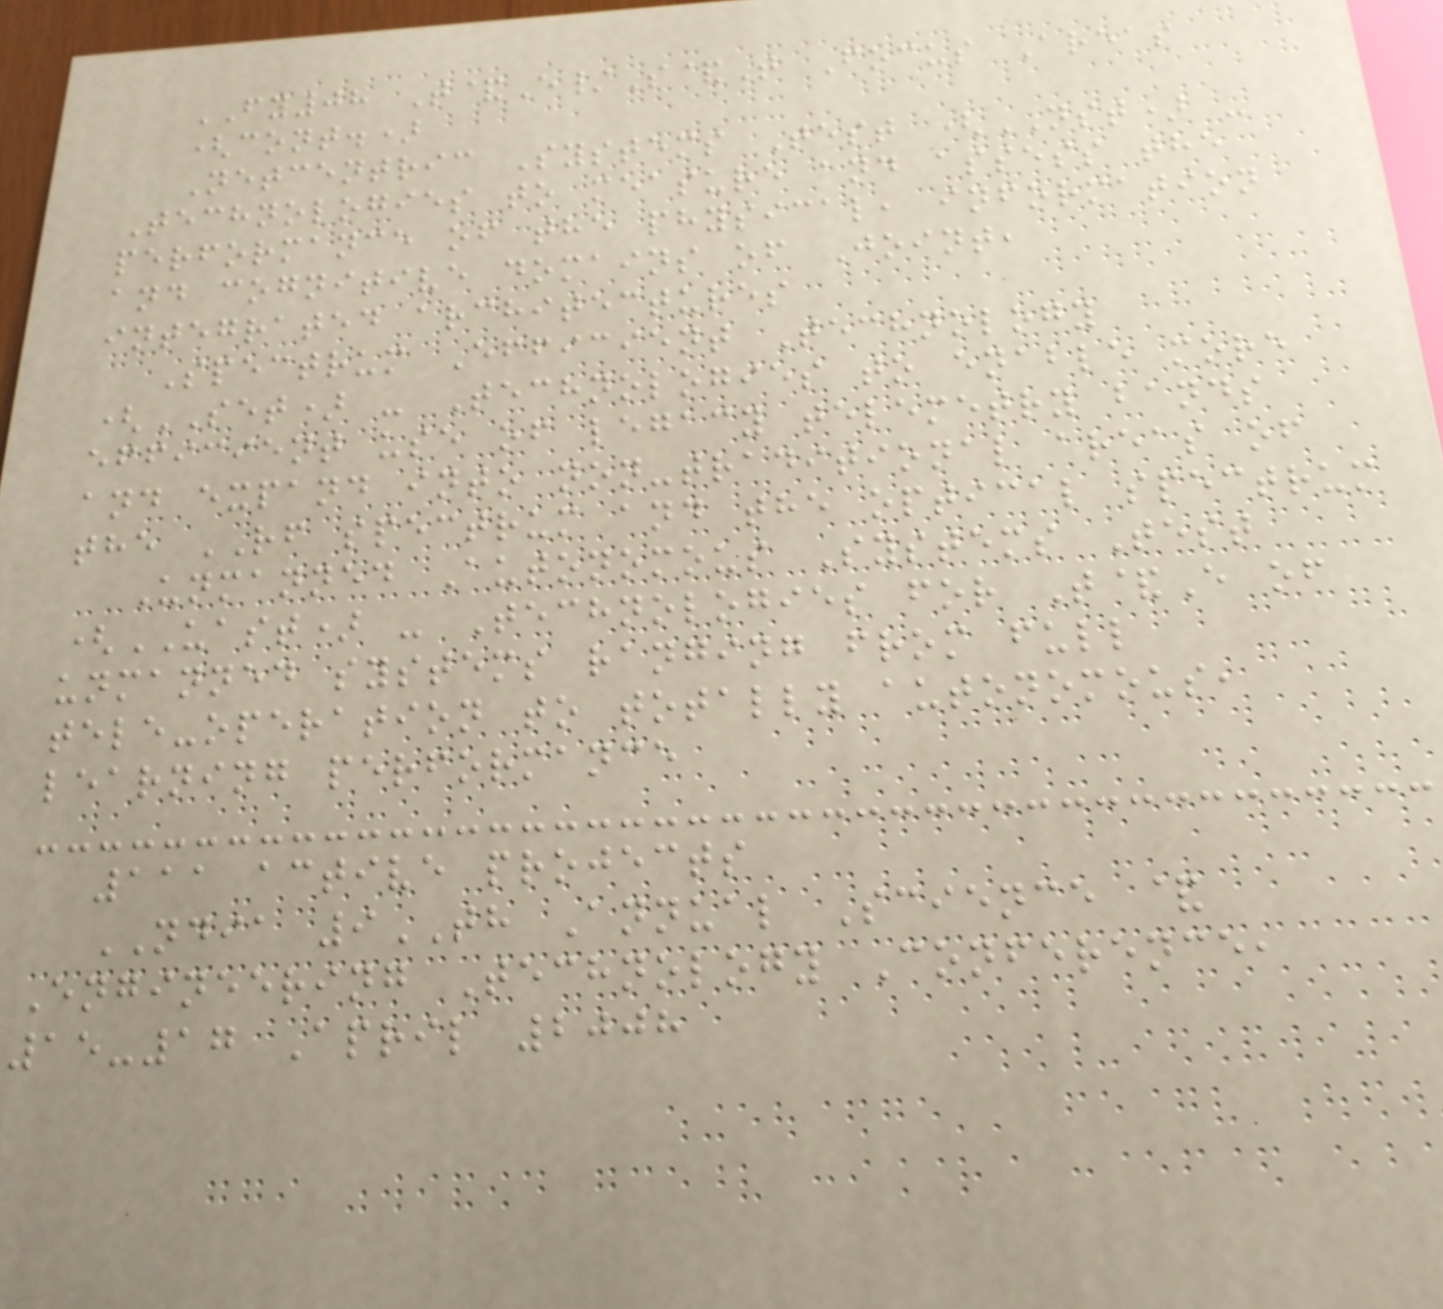FY08 T&E/S&T Focus Areas
(cont.)
Netcentric Systems Test (NST) -
Technologies to measure and assess the
performance of the physical, information
and cognitive domains of Joint,
integrated architectures
Spectrum Efficient Technology
(SET) - Technologies to enable more
efficient use of legacy telemetry bands
and expand into non-traditional areas of
the RF spectrum and the optical spectrum
Unmanned Autonomous Systems Test
(UAST) - Technologies for T&E of
unmanned systems ranging from full
tele-operation to totally autonomous,
learning performance
111 active projects
NDIA 9TH Annual Science &
Engineering Technology Conference,
15-17 April 2008
